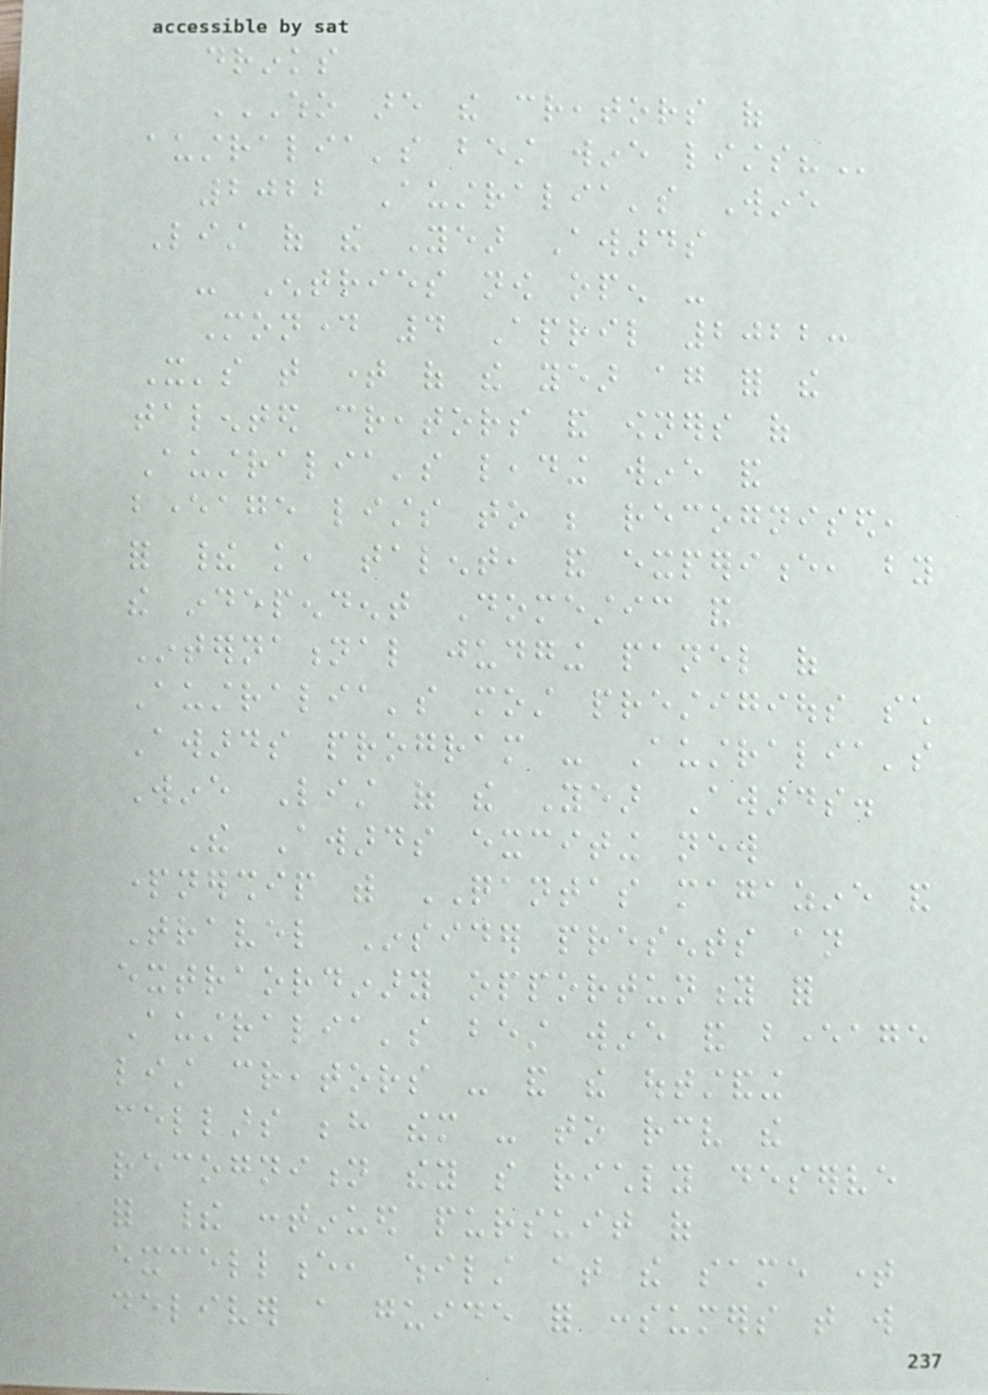drinks
WHO ARE THE CREATORS OF
AUSTRALIA'S BEST WINE LISTS?
2022 Australia's Wine
List of the Year Awards
- Entries now open -
Monday 4 April 2022:
It's that time of the year again for the
talented creators and owners of
Australia's leading wine and
beverage lists to be recognised,
for their knowledge, talent, and experience, by
the independent Domestic and
International judging panel of
Australia's most prestigious such
Awards program - Australia's
Wine List of the Year Awards.
The Awards exciting new
partnership with QANTAS magazine and
Travel Insider presents an
extraordinary opportunity for
Australia's best wine and beverage
list creators - and the outstanding
cellars behind them - to receive the
recognition they so richly deserve
for their continued pursuit of
excellence, whilst at the same time
deliver a guide for consumers that will
